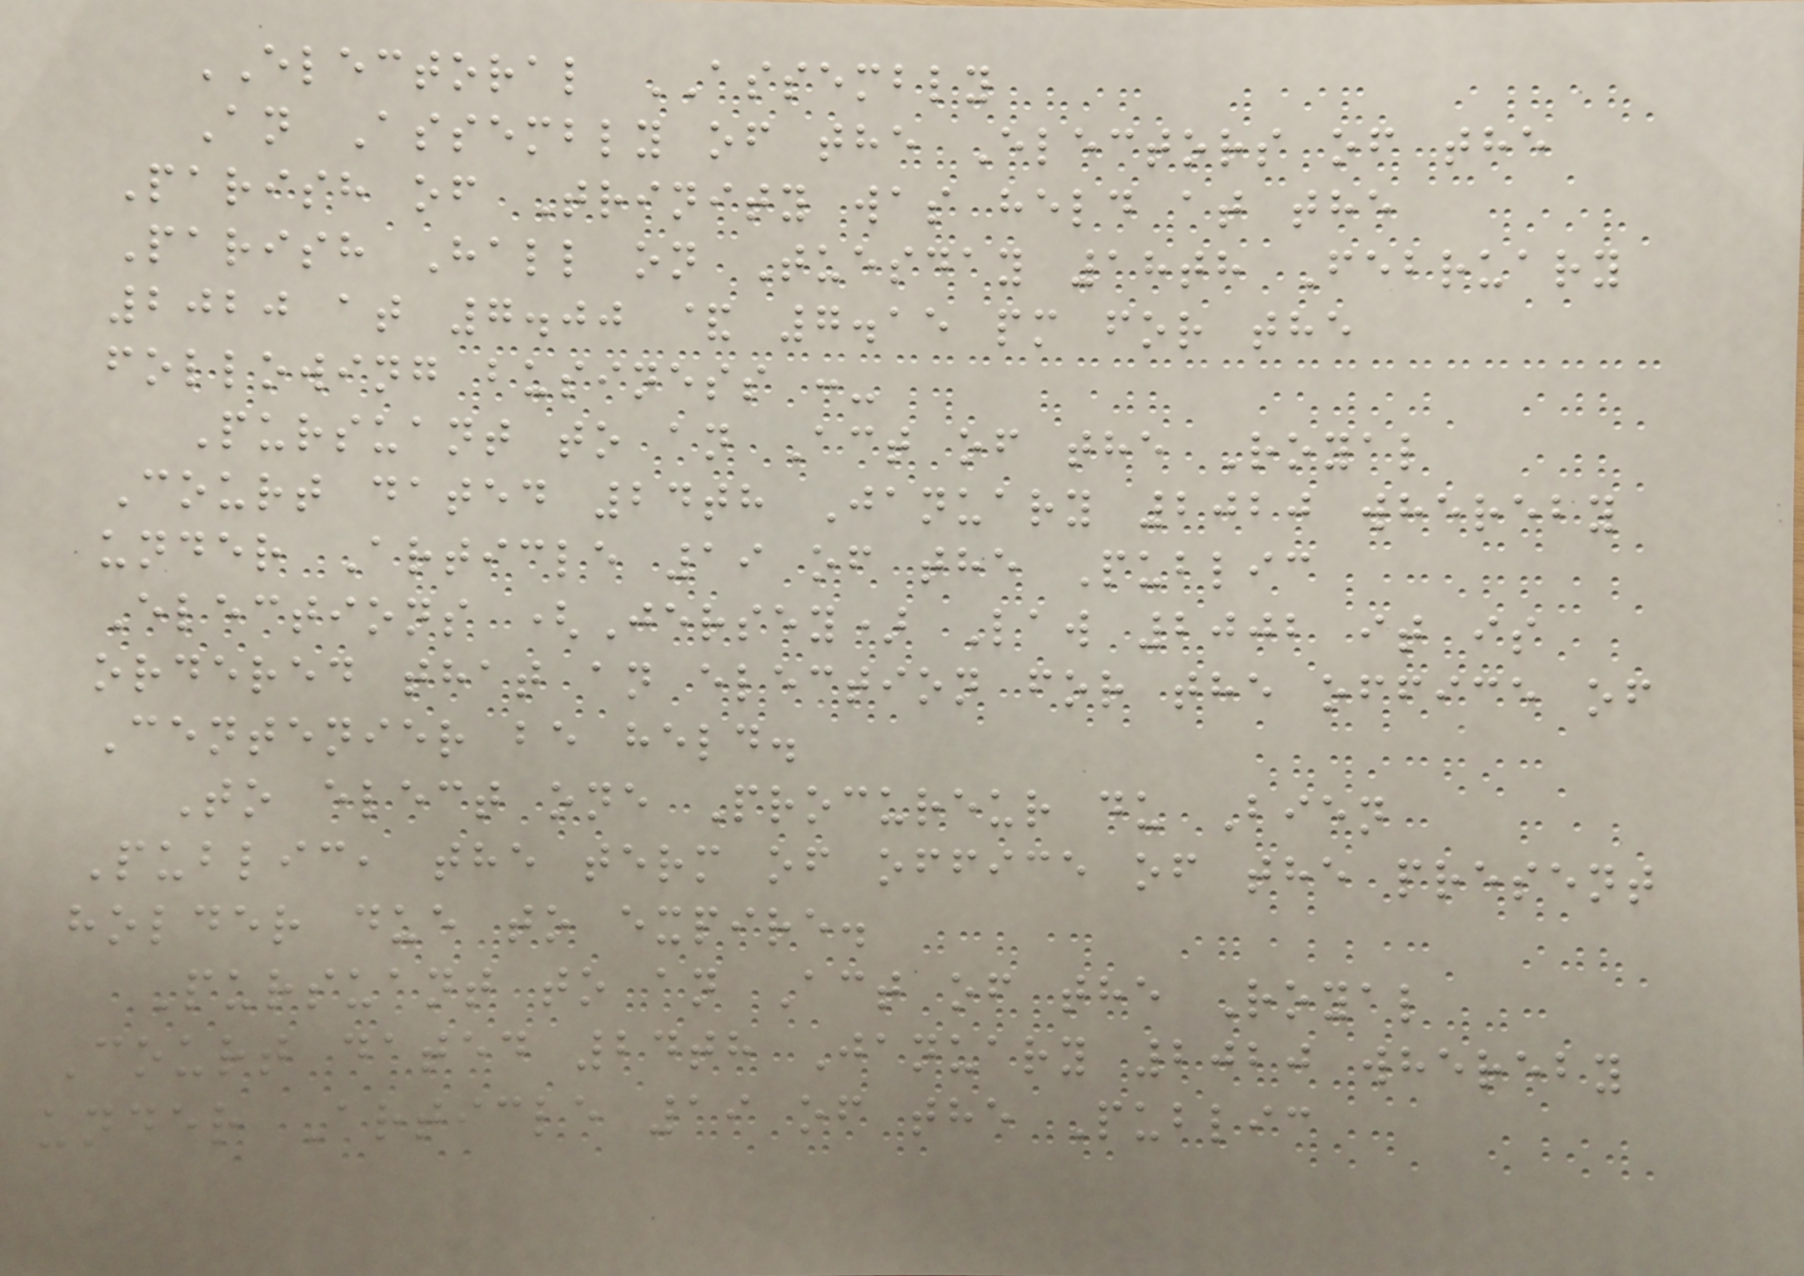ELECTORAL ASSEMBLY
An Assembly of the Electors of the
Parish of Trinity was held at the
Parish Hall on Tuesday 18th February
2020 at 7.00 & 7.15 pm for the
following business :-
Pursuant to an Act of the Royal
Court dated 24th January 2020 whereby
under Article 19 of the Public
Elections (Jersey) Law 2002 it is
ordered that an election for the office of
Centenier be held.
To elect one Procureur du Bien
Public, the term of office of the present
holder due to expire.
Pursuant to an Act of the Royal
Court dated 24th January 2020 whereby
under Article 19 of the Public
